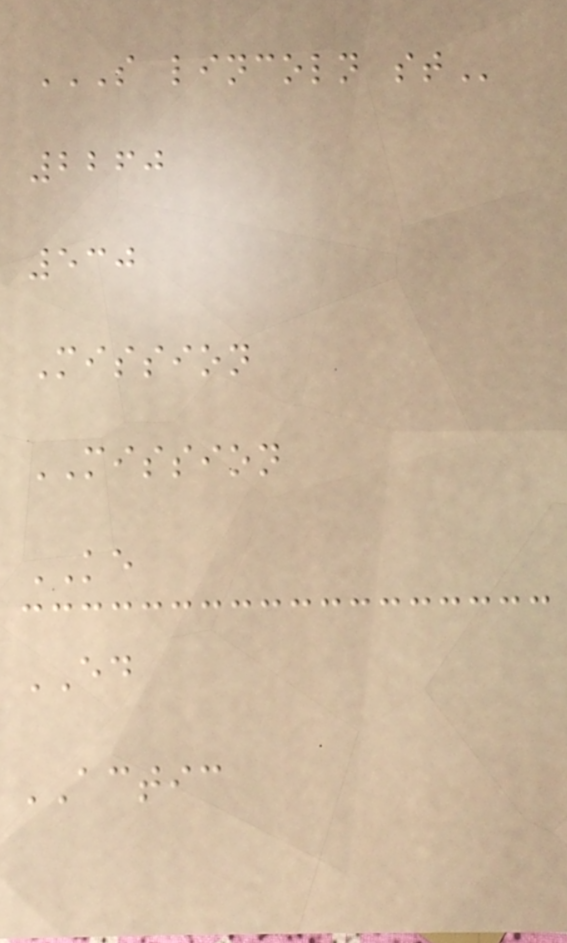S LINCOLN ST
2260
530
Mission
MISSION
KE
ED
ACTIC
